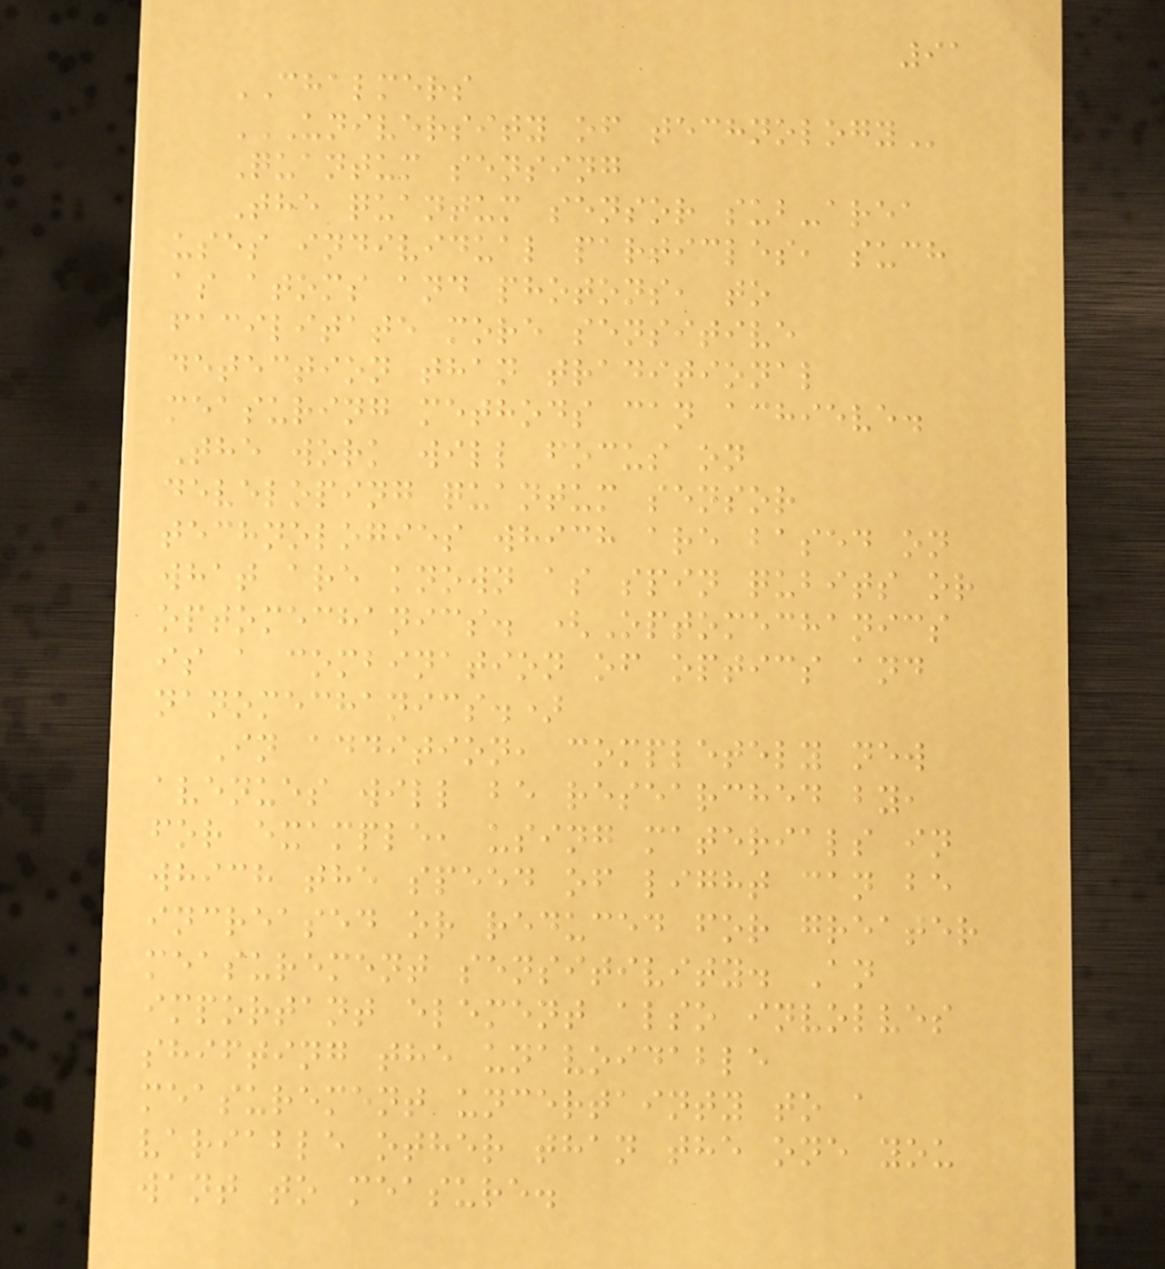91
CHALMERS
UNIVERSITY OF TECHNOLOGY
Quantum sensing
The quantum sensor sub-area
uses individual particles, such
as atoms and photons, to
facilitate more sensitive
detection than traditional
measuring methods can achieve.
The work will focus on
developing quantum sensor
technologies which are based on
what are known as spin qubits or
optomechanics. (Optomechanics
is a combination of optics and
nanomechanics.)
In addition, completely new
avenues will be researched by,
for example, using materials in
which the speed of light can be
increased or reduced for greater
measurement sensitivity. An
important element also involves
shifting the unavoidable
measurement uncertainty to a
variable other than the one you
want to measure.
